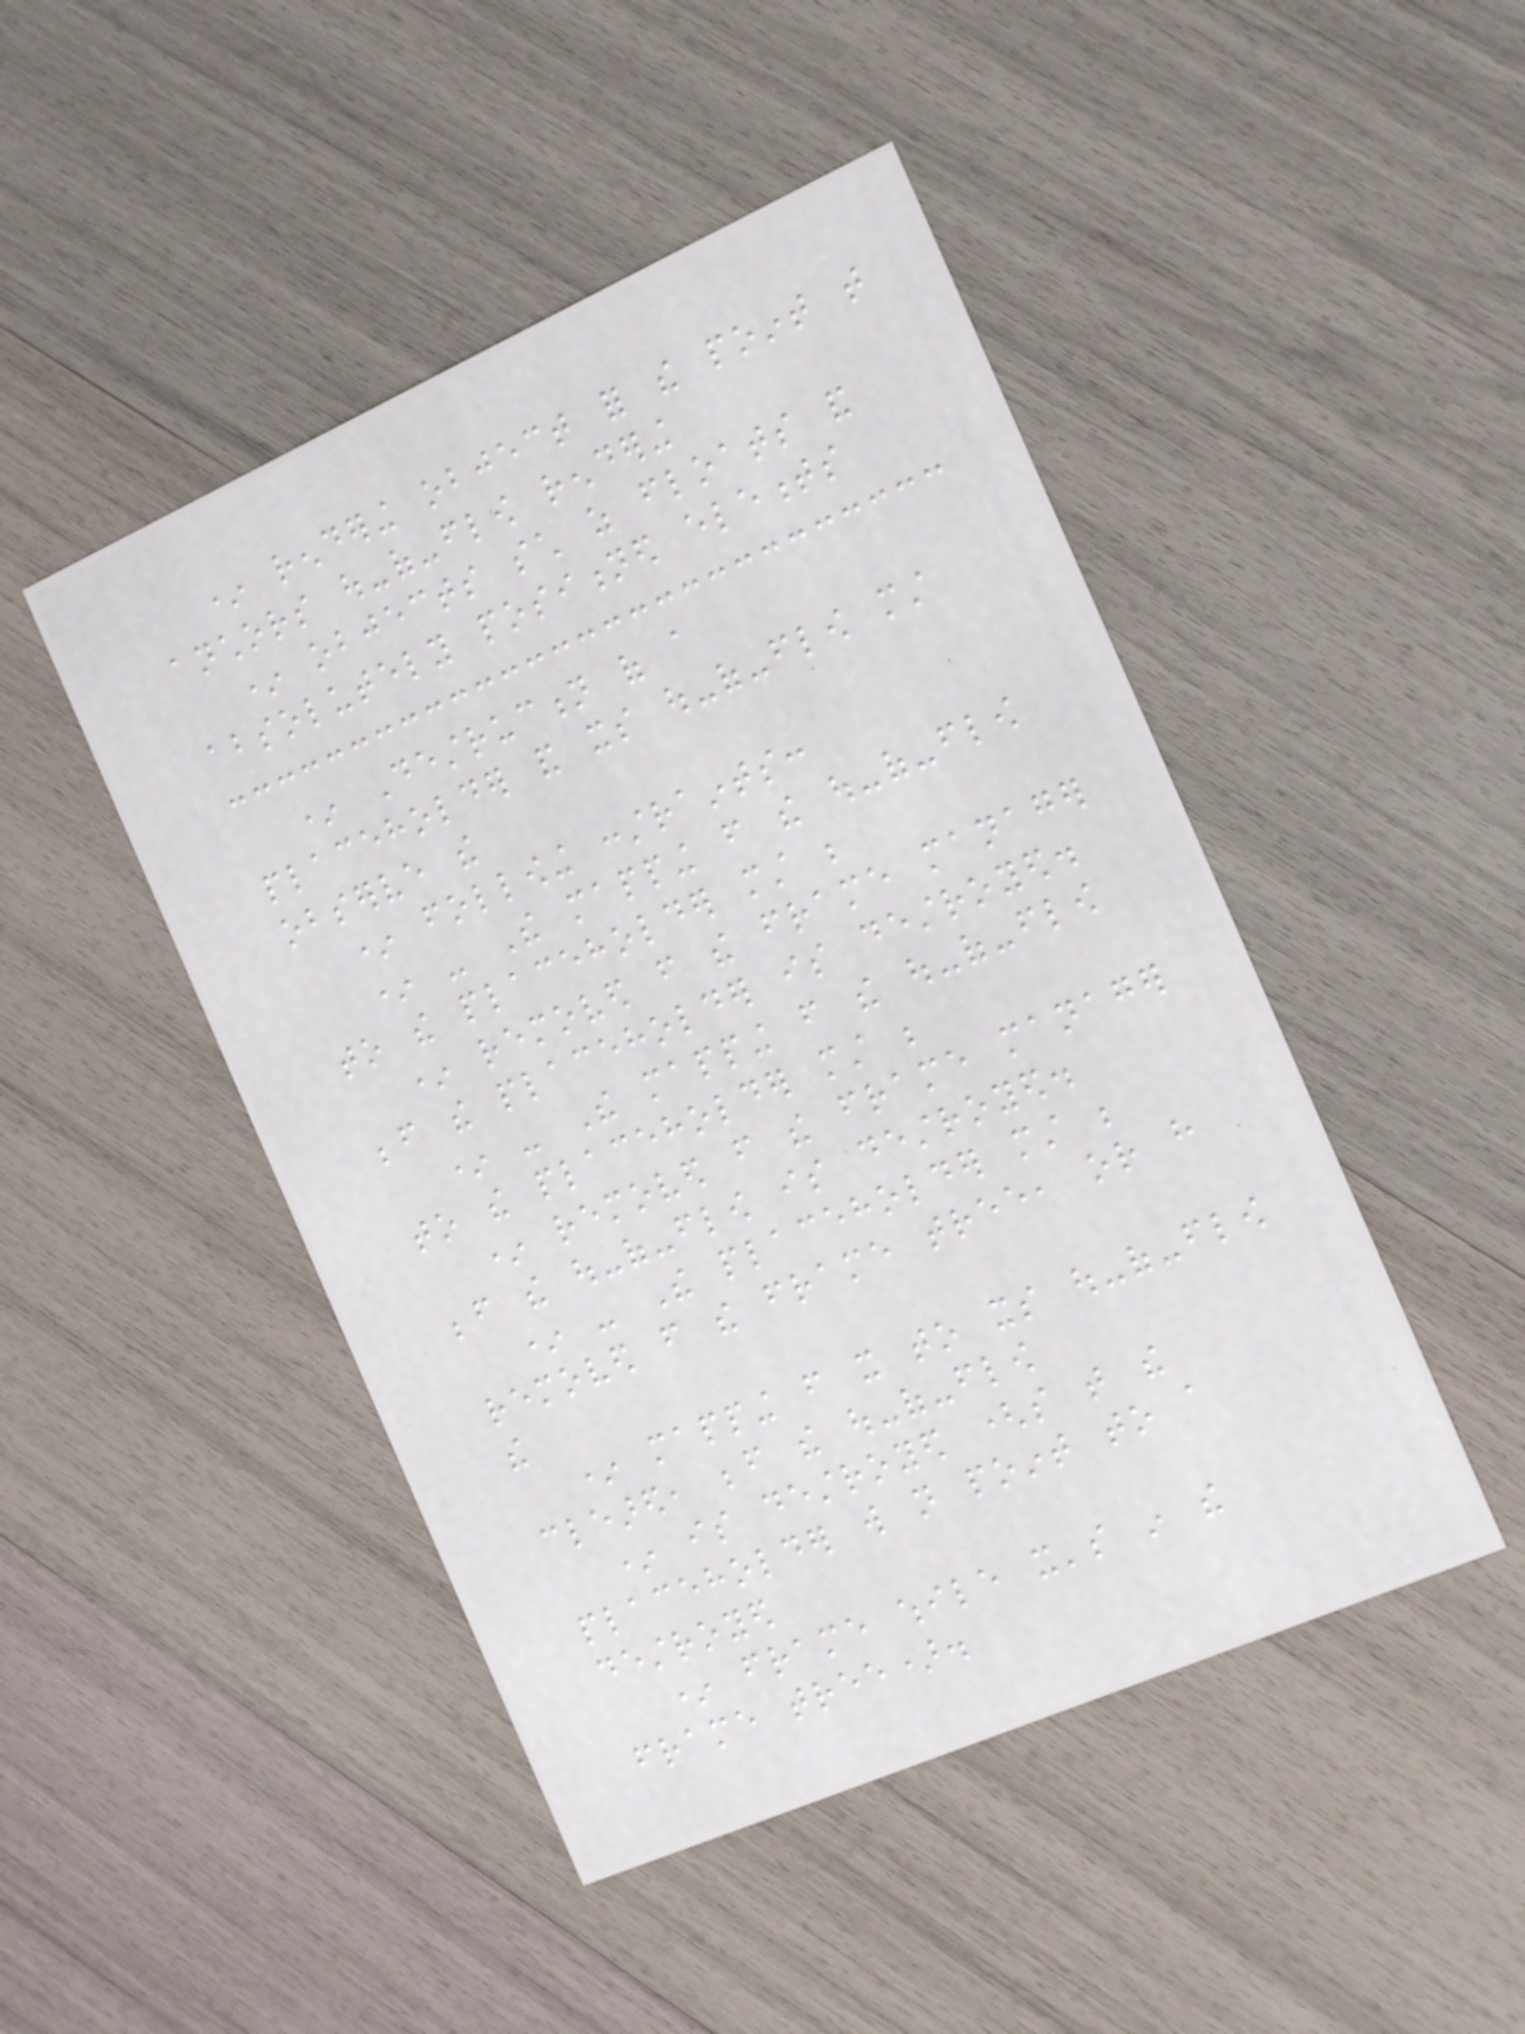* rendering object for the point that
anchors out-of-flow rendering
* objects such as floats and
absolutely positioned elements
* Destruction of a
placeholder and its out-of-flow must
observe the
* following constraints:
* - The mapping from the out-of-flow
to the placeholder must be
* removed from the frame manager
before the placeholder is destroyed.
* - The mapping from the out-of-flow
to the placeholder must be
* removed from the frame manager
before the out-of-flow is destroyed.
* - The placeholder must be
removed from the frame tree, or have
the
* mapping from it to its out-of-flow
cleared, before the out-of-flow
* is destroyed (so that the
placeholder will not point to a
destroyed
* frame while it's in the
frame tree).
